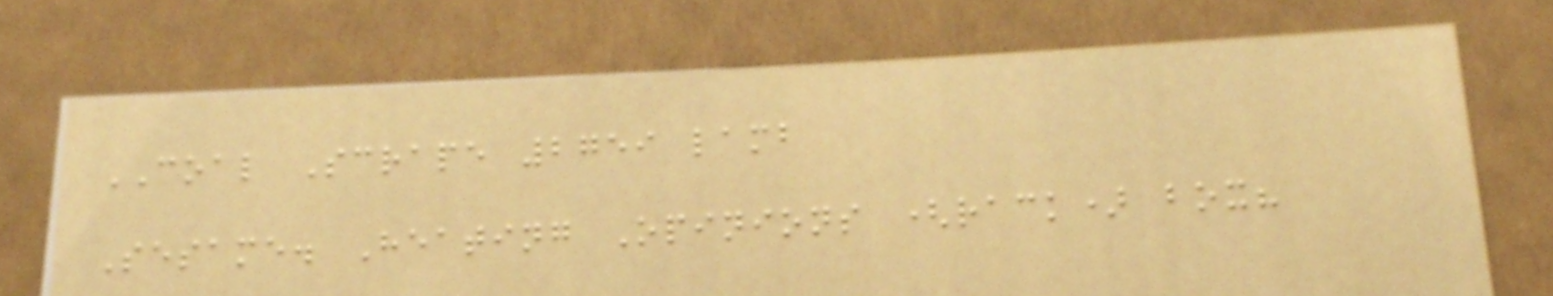COAL Scrape 2759 lamb
Sesame. Heating Opinions (rack) box?
